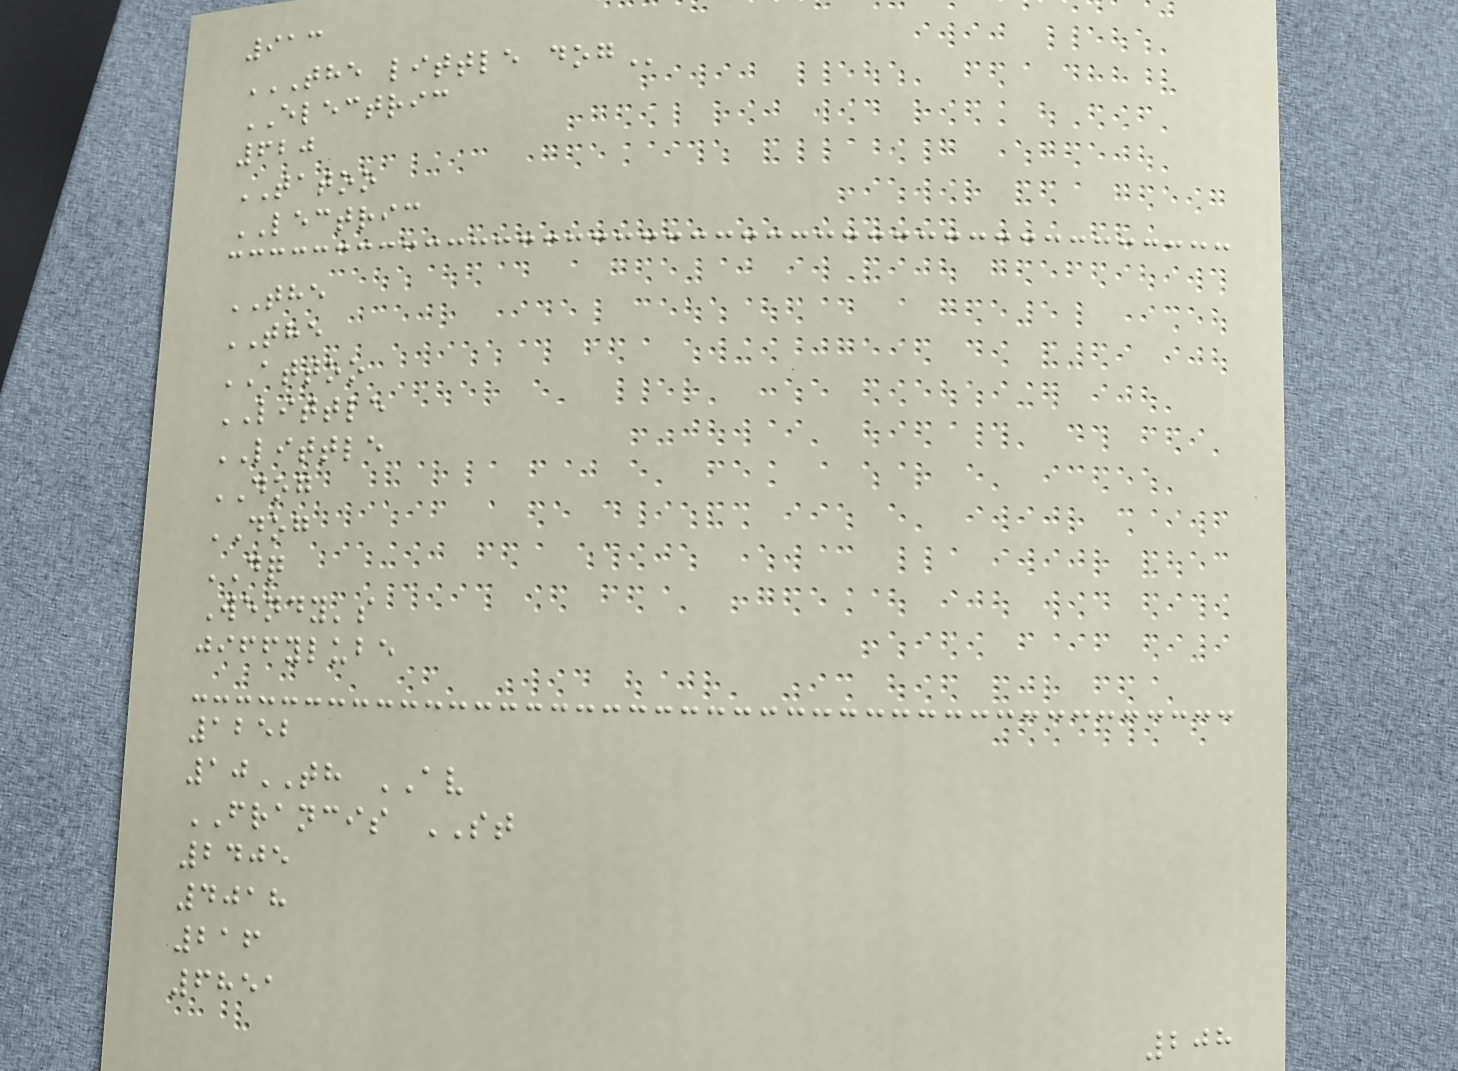913
THE LITTLE DOG
ELECTRIC
620
TATOO
LECTRIC
THE
THE
ATTOO
LITTLE
LITTLE
DOG
DOG
DQ
Wendy's
jiffylube
1252
10TH AV
FRANCIS ST
2405
4018
216
6851
208
